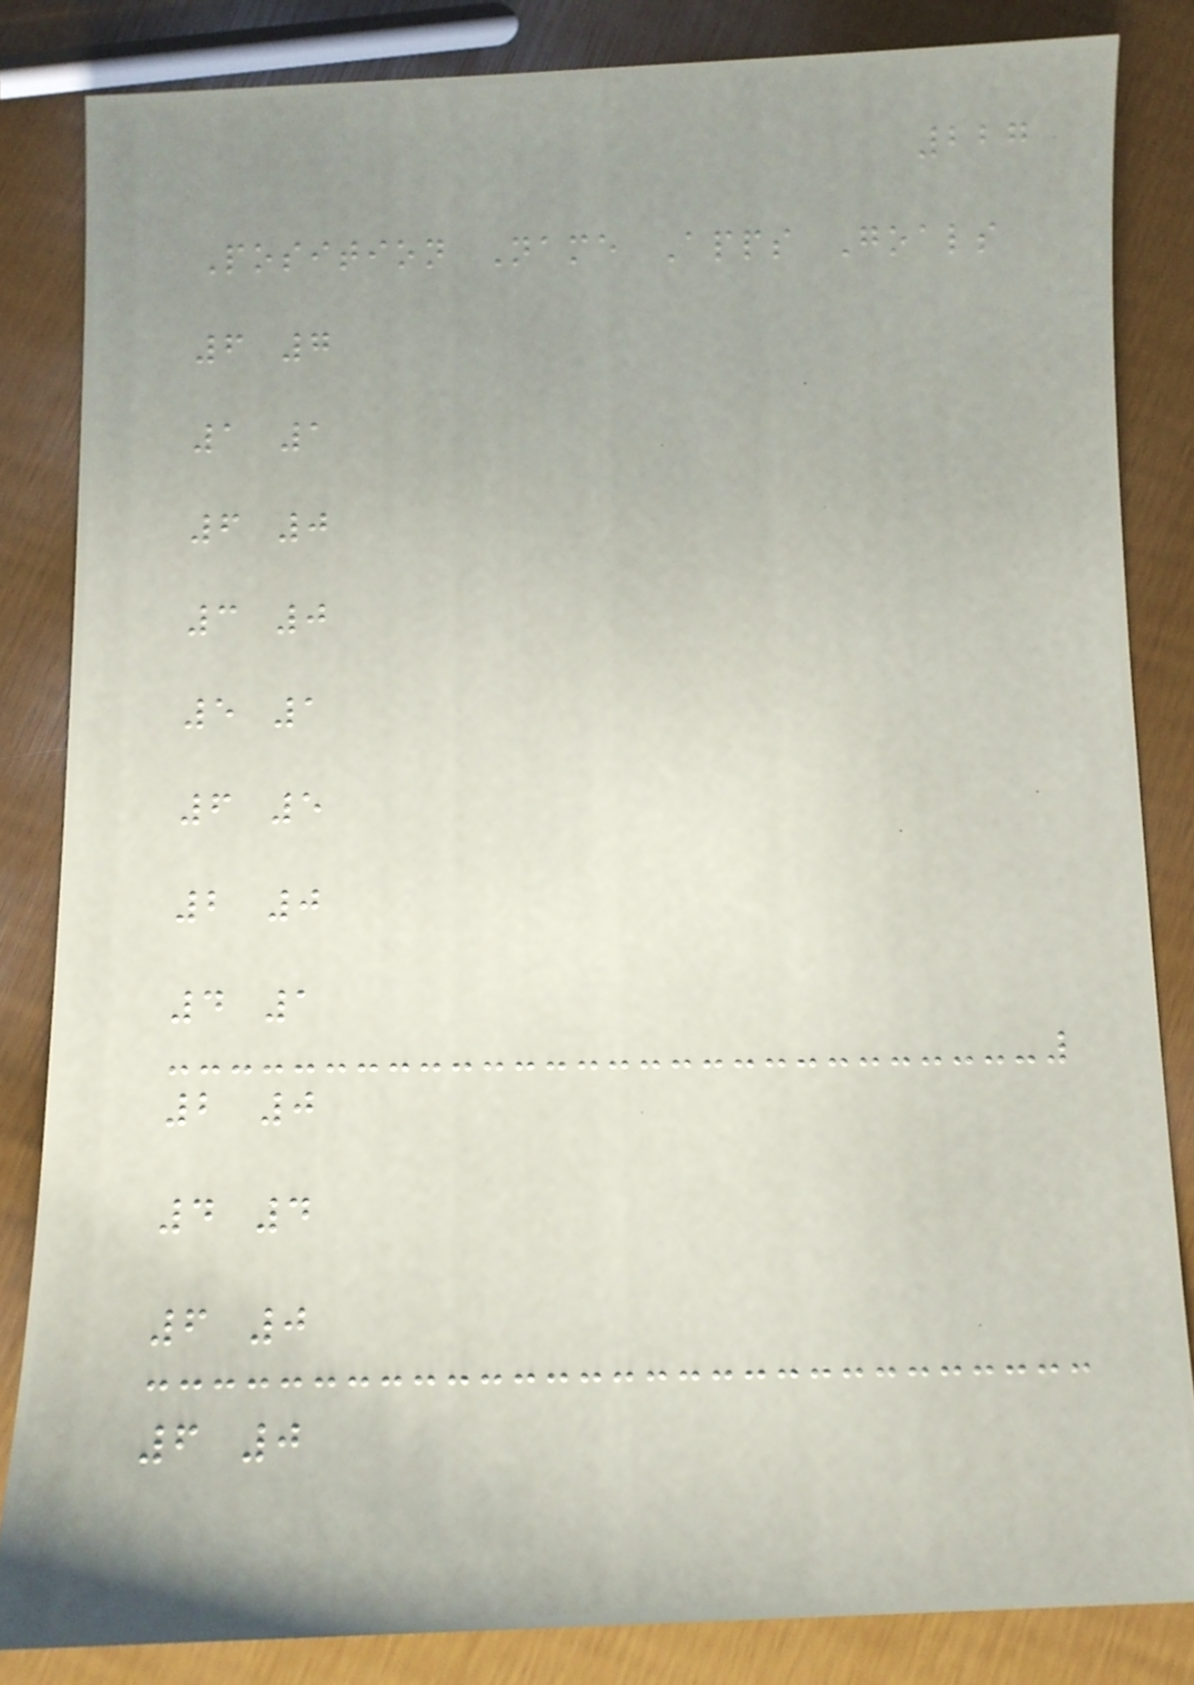227
Position Name Apps Goals
6 7
1 1
6 0
3 0
5 1
6 5
2 0
4 1
2 0
4 4
6 0
6 0
